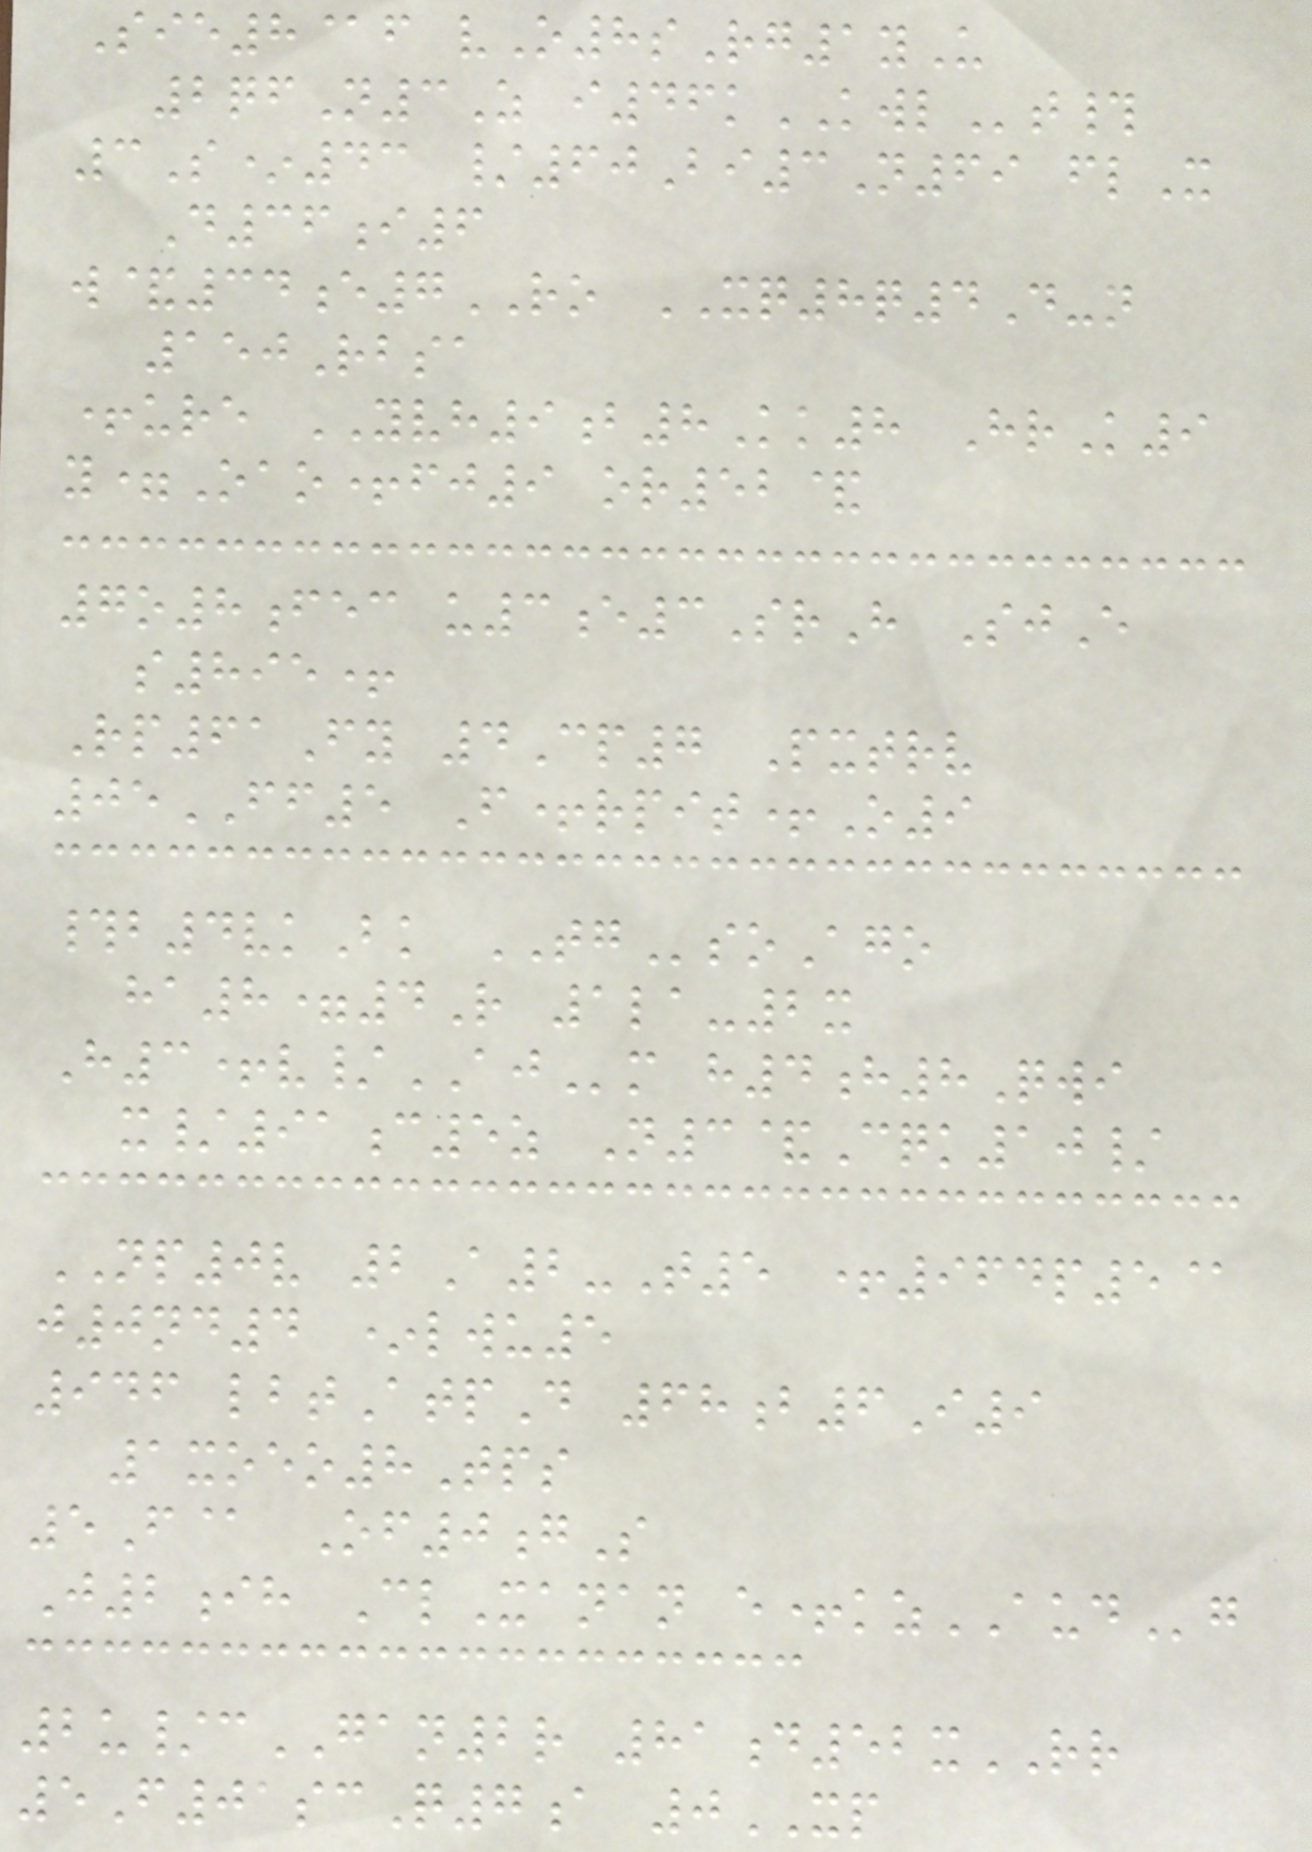Sie8@f vO8sRg1yU
2qfN3Z i46kKWLt#
3S*43 /60Bi3N69 flX
D36i6
w&34e7RO XQ8q4D-n
150Rbsa
+ure YVH9b8Kk8 HrK9
y=Oao+fj9 or52&
7o8fec u3e3SrH SjE
s895+
Rp61Fy 4Cp7 Pxtrv
05FF5 F+rpit+O9
#b4vkBk TGsoAgo
ha8=4R 1la-2x
H3+v/AJm h4h8Qwi
x/91c5z N3&Cqk10/
NP0v 2A2-T5 +964p5@
j0nd4 *lwu5
946 lbtAtpD 68b6I9
1xoeo8Tps
5F@ Of0gS
J2ih ClXanan e+kzAUDg
2u/cGAN2r 81d52xRR
5F01scQ7a 0XP
